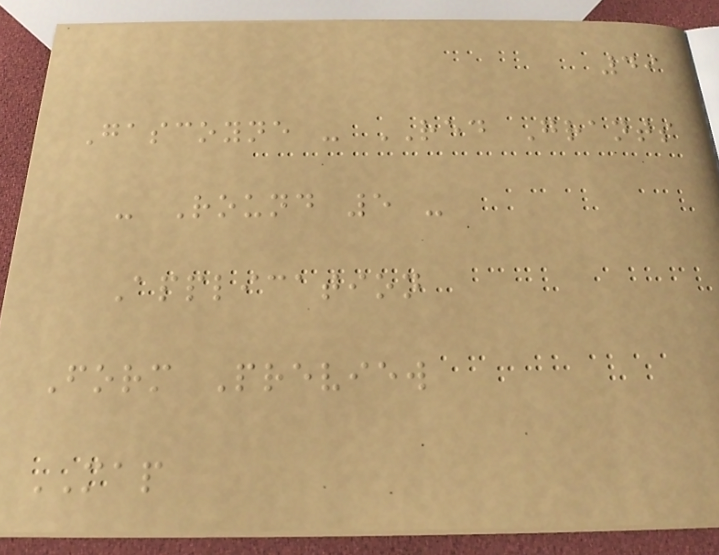49
Gascoyne - RED Grants
- Round 5 -
Application
Form Preview
MAP
